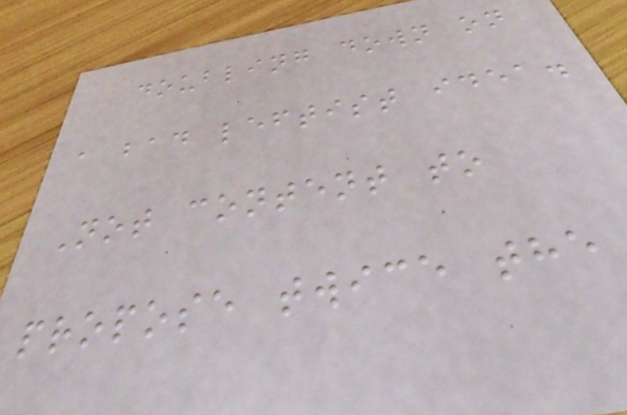doubling down on
a bad leftist idea.
Not content to
propose twice the
